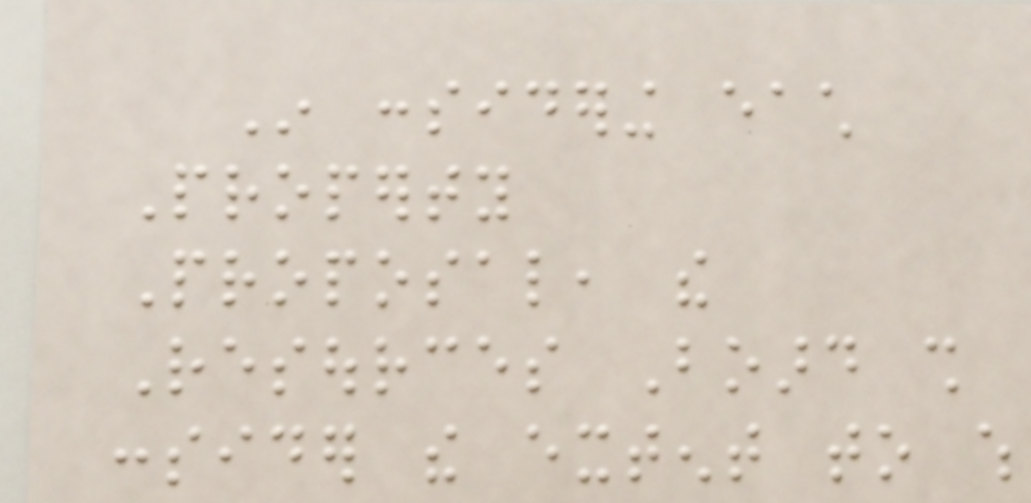In considering each
Property
Proposal, the
Resources Board shall
consider the extent to which
